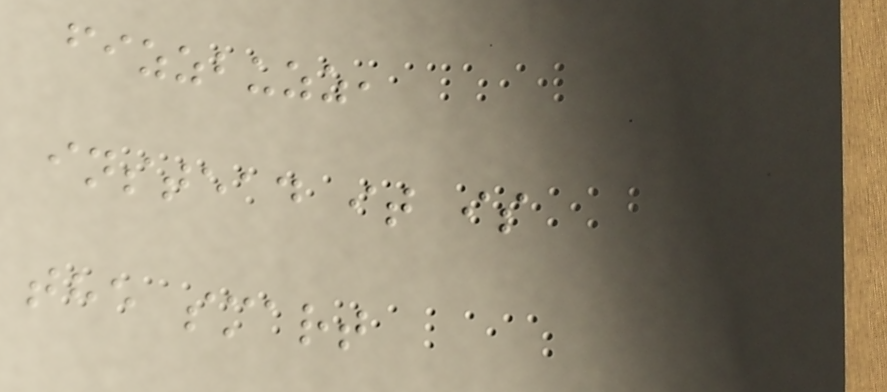fizzbuzz,
instead it is
the smart
